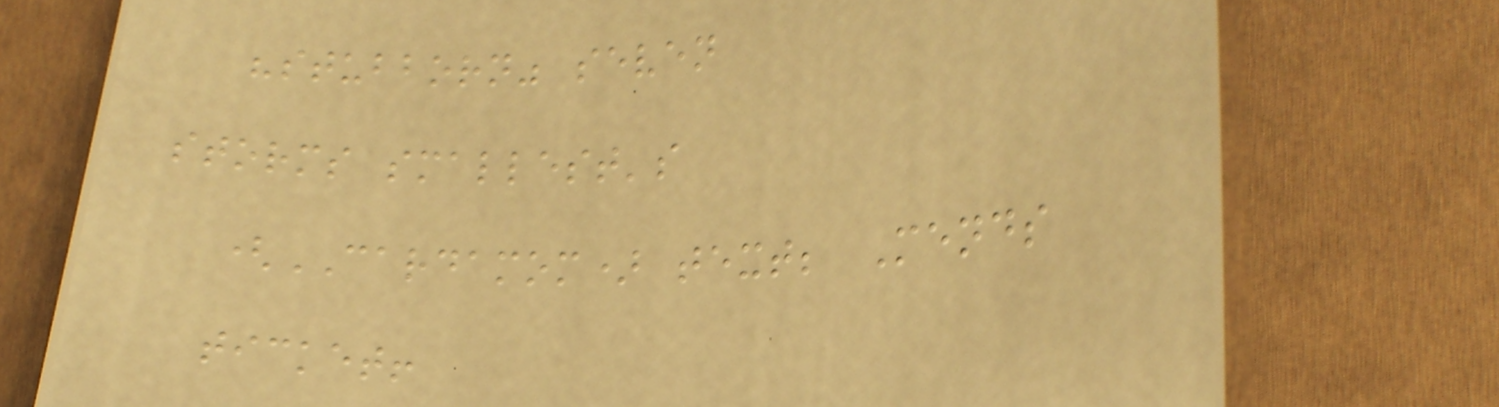"stubborn" seven
storms smallest's
(CARDAMOM) text; Mends
ticket!
